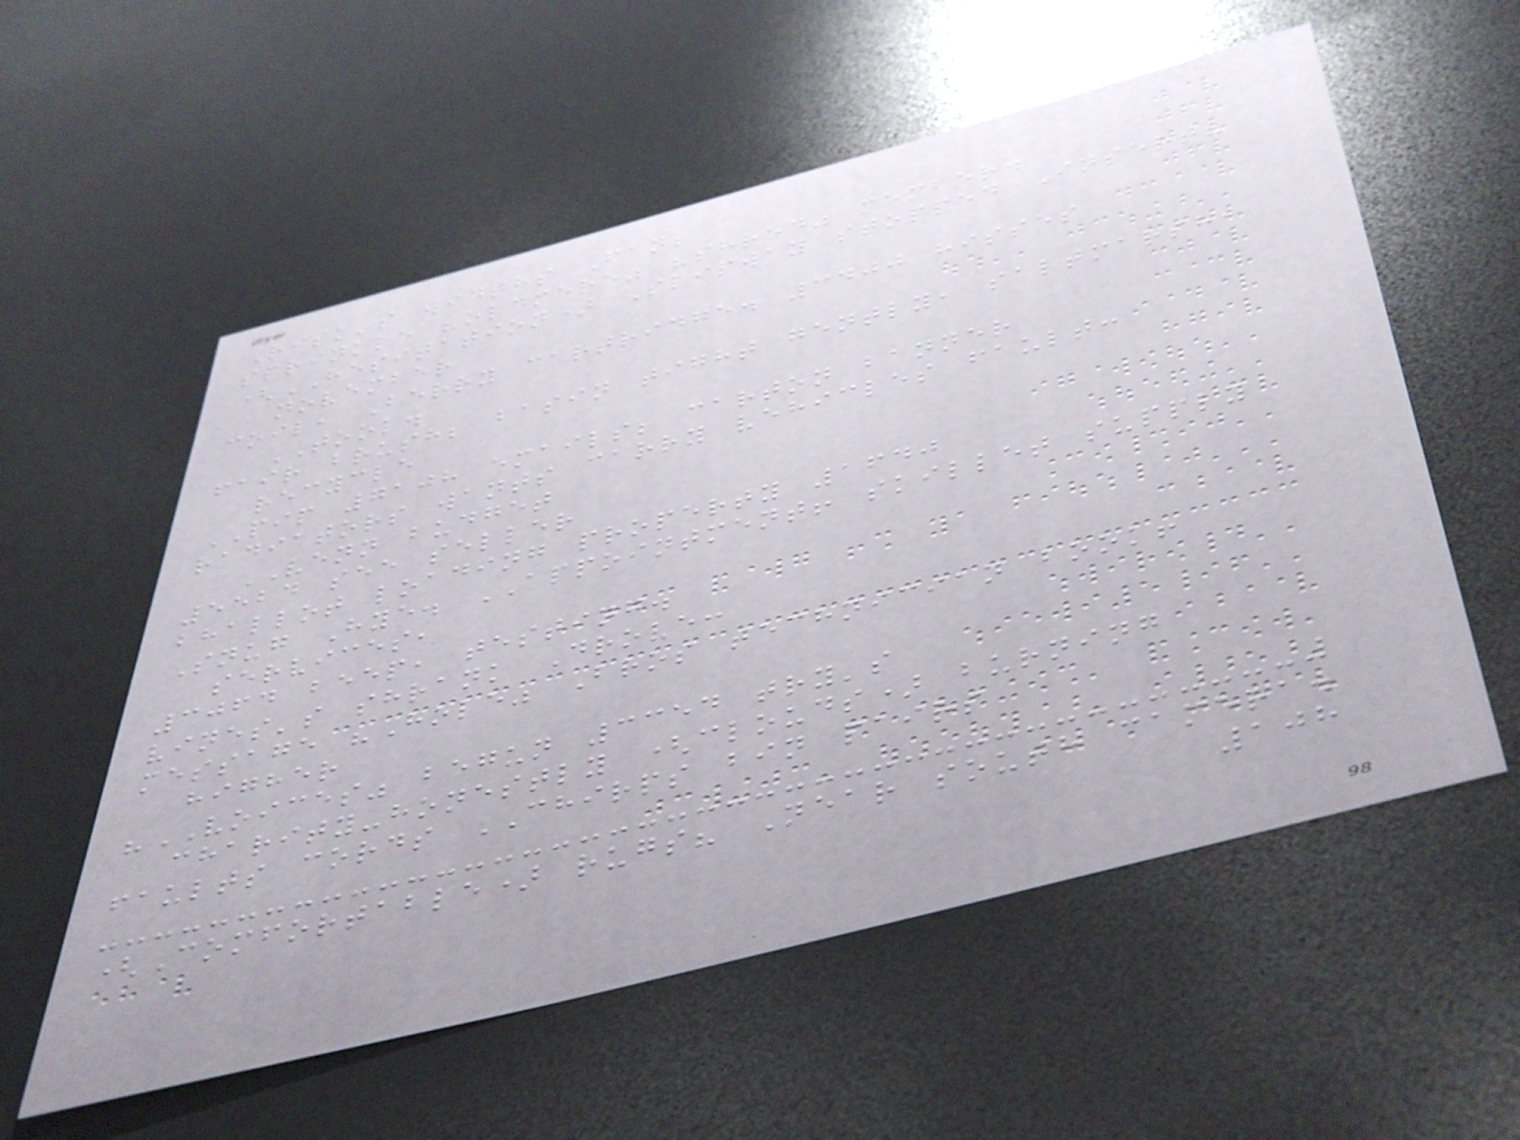Risk's widths Fan;
sprinkle "oldmere" "shred" member.
(HESITATION) Slipway stopped Insert?
november
coil, Berry cartridge. 3400 hisses
TOOL.
fair brush; basin tight gently, saltmarsh,
recycle
PIP 7108 emails; carton banner
radiators wants carry vehicles fault:
VENN budget
5524 see seller
bhallot loading property 1640
Snug Hye. APPOINTMENT! skillet supply
services,
3064 beep, testing.
vines's shrank Drove:
message "Hole" Bros technician book!
higher
"VOICES" begun 3354 try's
charity-honestly (clouds) burning
faults cords CHIRPS bin pairs
(Comfortable) rugs? Near south camera.
108
